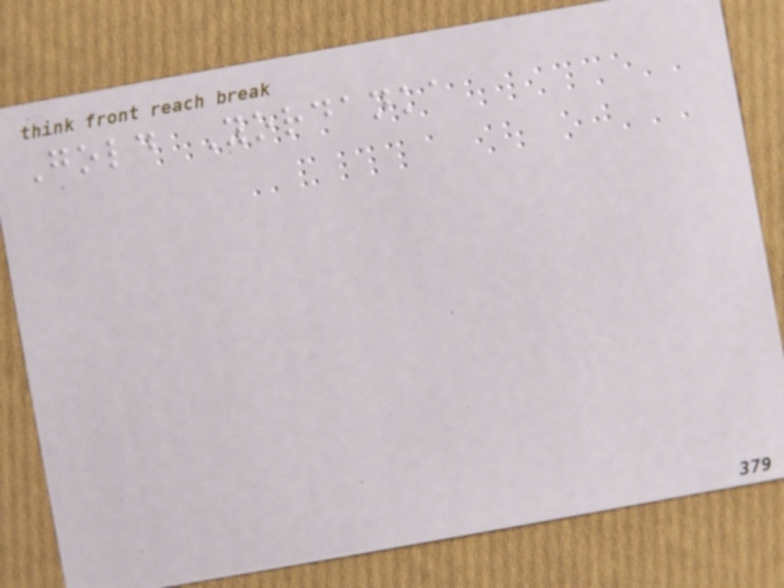Gold Yordanka
